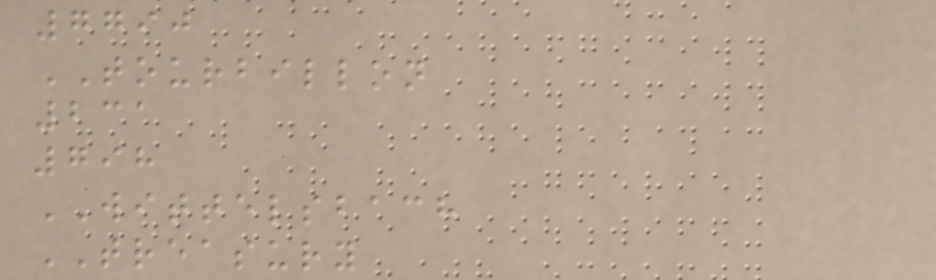7790
TOURBILLON
231
798
WITTELSBACH
TREASURY
